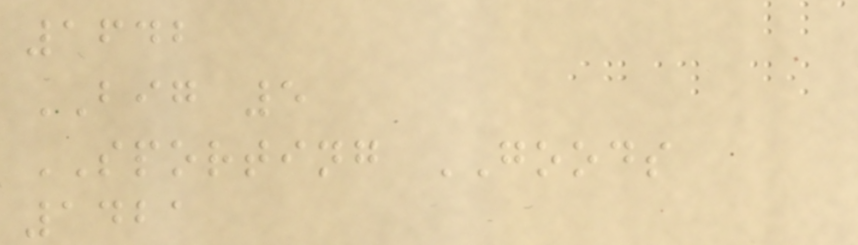1642
BIG 5
SPORTING GOODS
1421
